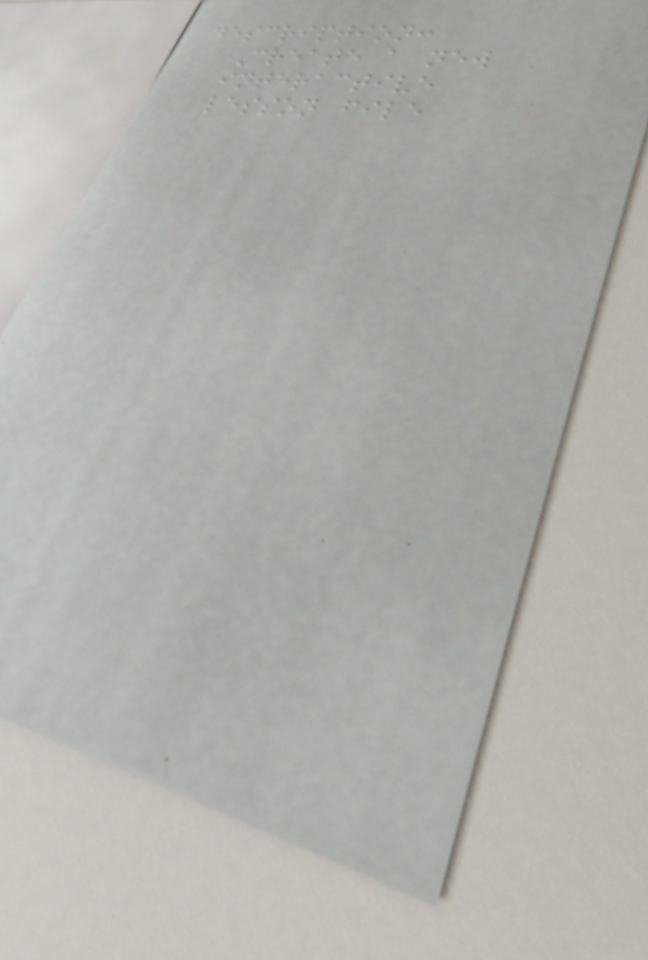description:
Create a new
interactive
lesson file
